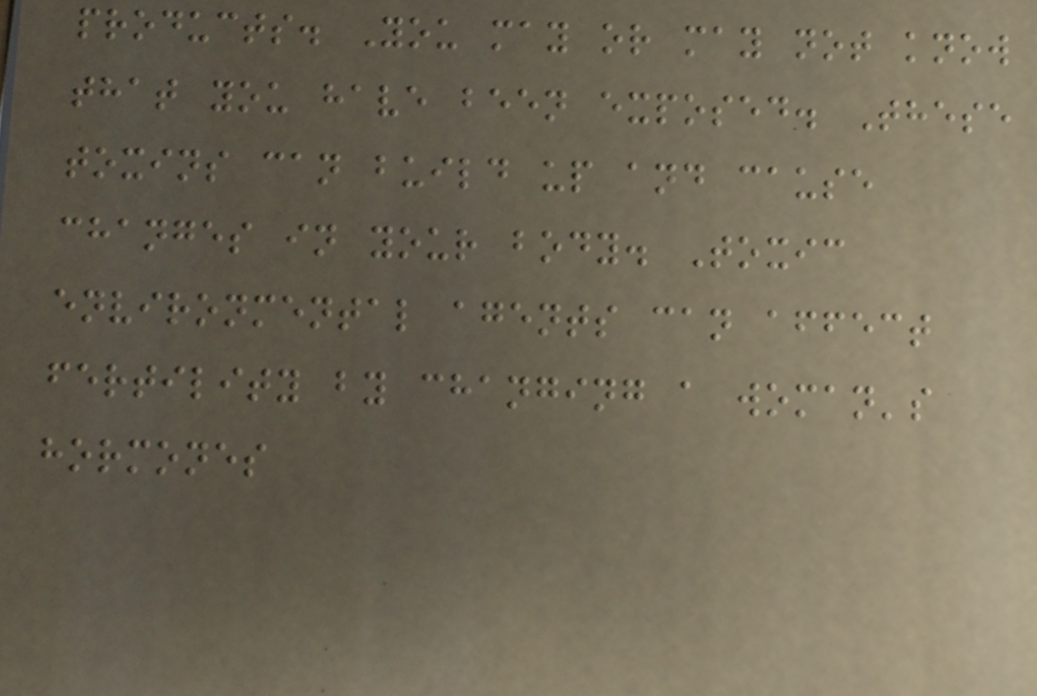products. You may or may not know
that you have been exposed. These
toxins can build up and cause
changes in your body. Toxic
environmental agents can affect
fertility by changing a woman's
hormones
